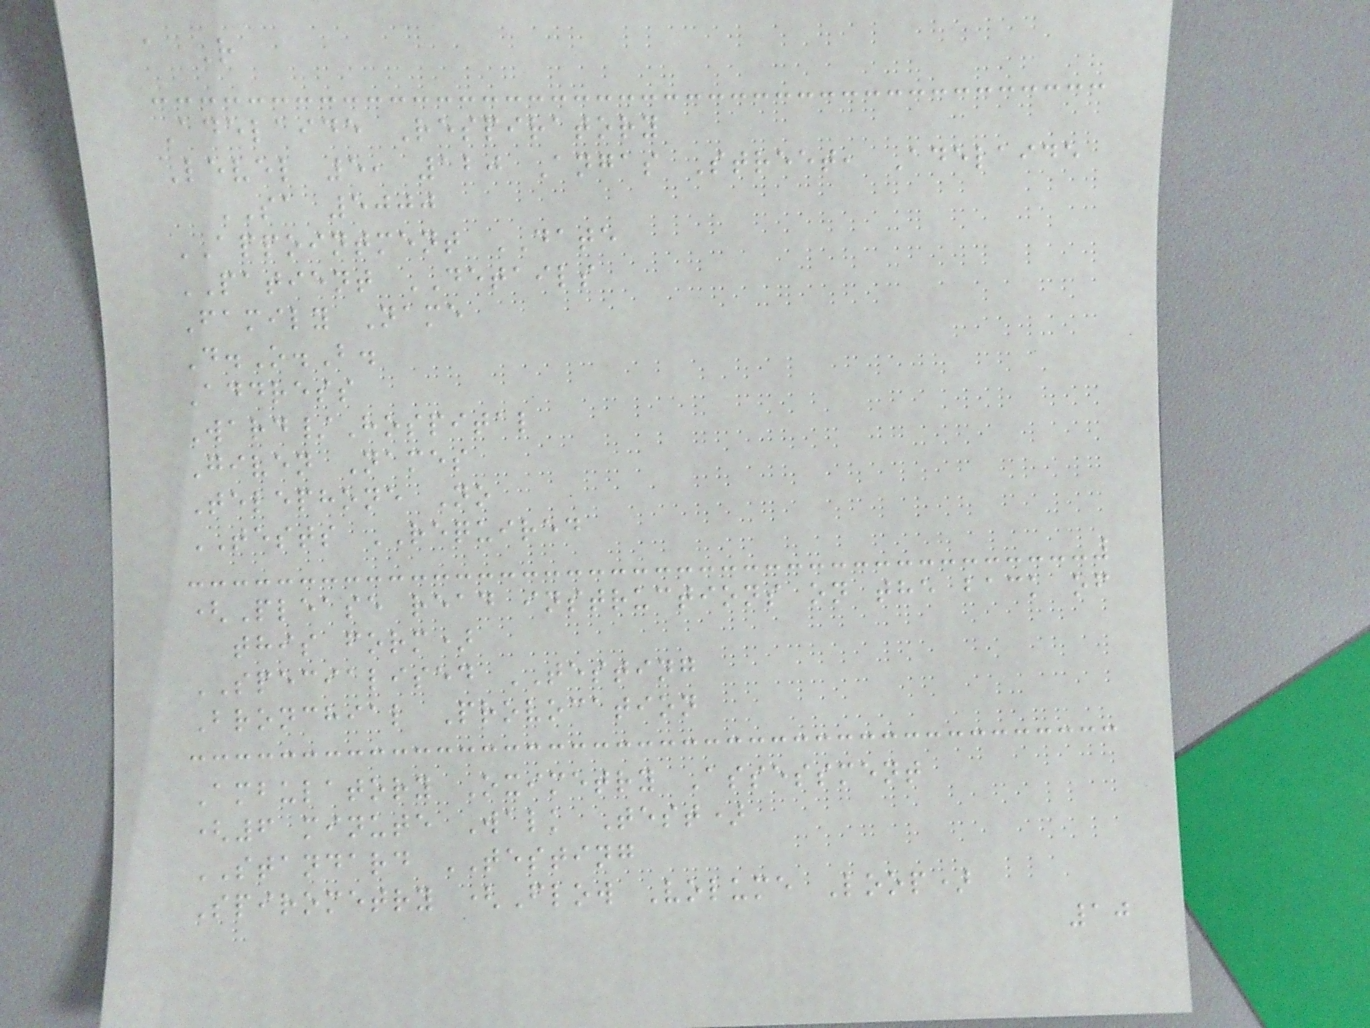a R
Adelaide Respiratory
Level 5, 120 Angas Street, Adelaide
SA 5000
APPOINTMENT DATE
PATIENT DETAILS
Family Name
D.O.B.
Address
Ward/Hospital
Given Names
Telephone No
TESTS REQUIRED
(Please read instructions on the back of
this form)
SPECIALISED TESTING
Bronchial Provocation
Ambulatory Oximetry Assessment
(6 minute Walk Test)
STANDARD TESTING
Spirometry (Flow Volume Loop)
10
